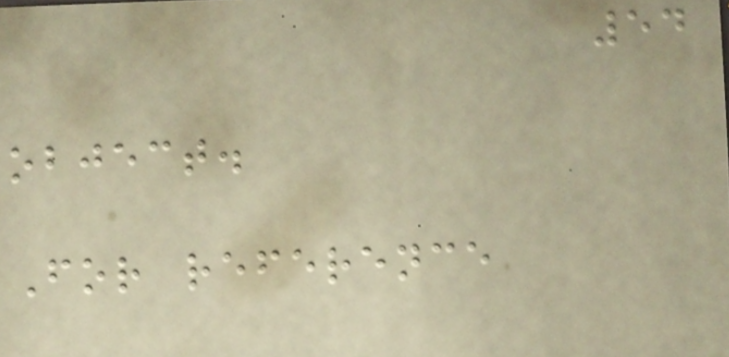54
object.
For reference
